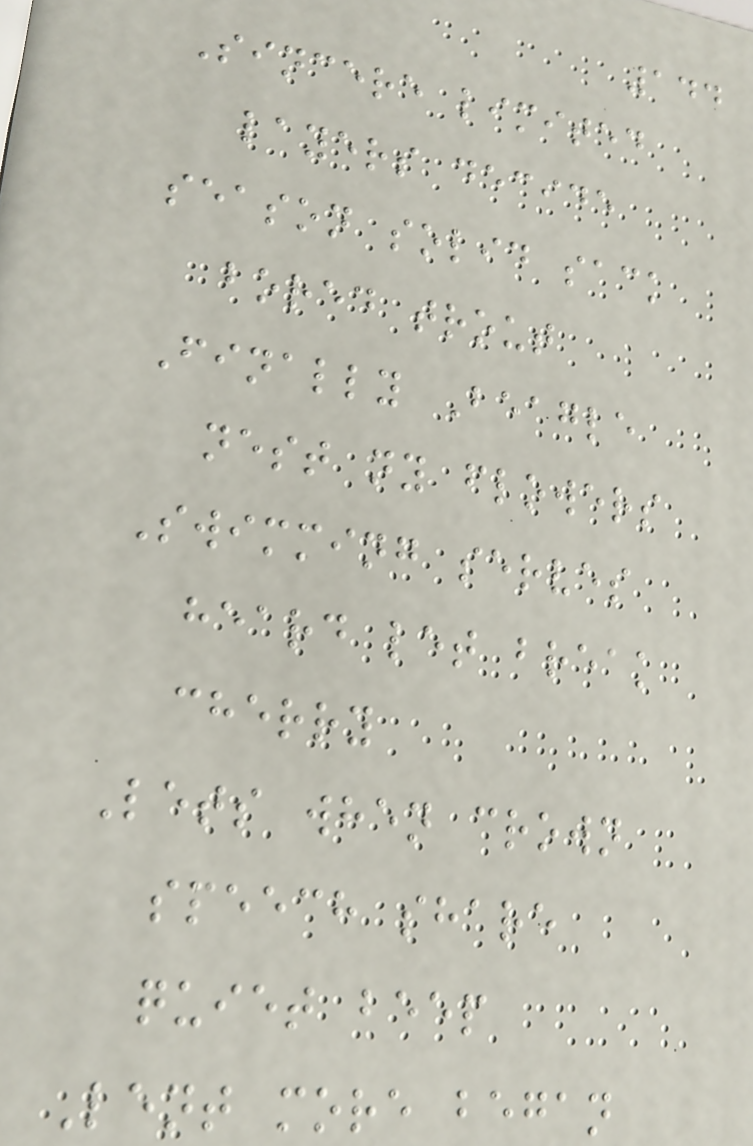144
Sincere limited
layers decide
season solid sack
bored trout
Finally Beagle
nest ny flowers
Swimming serves
heard let break
cherry
Lets when crown
speech share
quiet beep
Lent more began
